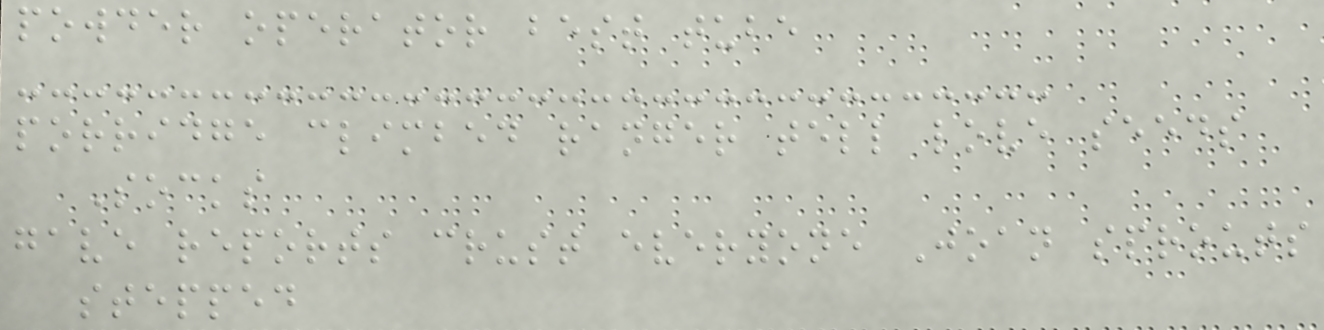powder operator best tube
porridge climbed ranger tell love seeds
Socks
gave reports crust everyone Joan sprouts
stepped
